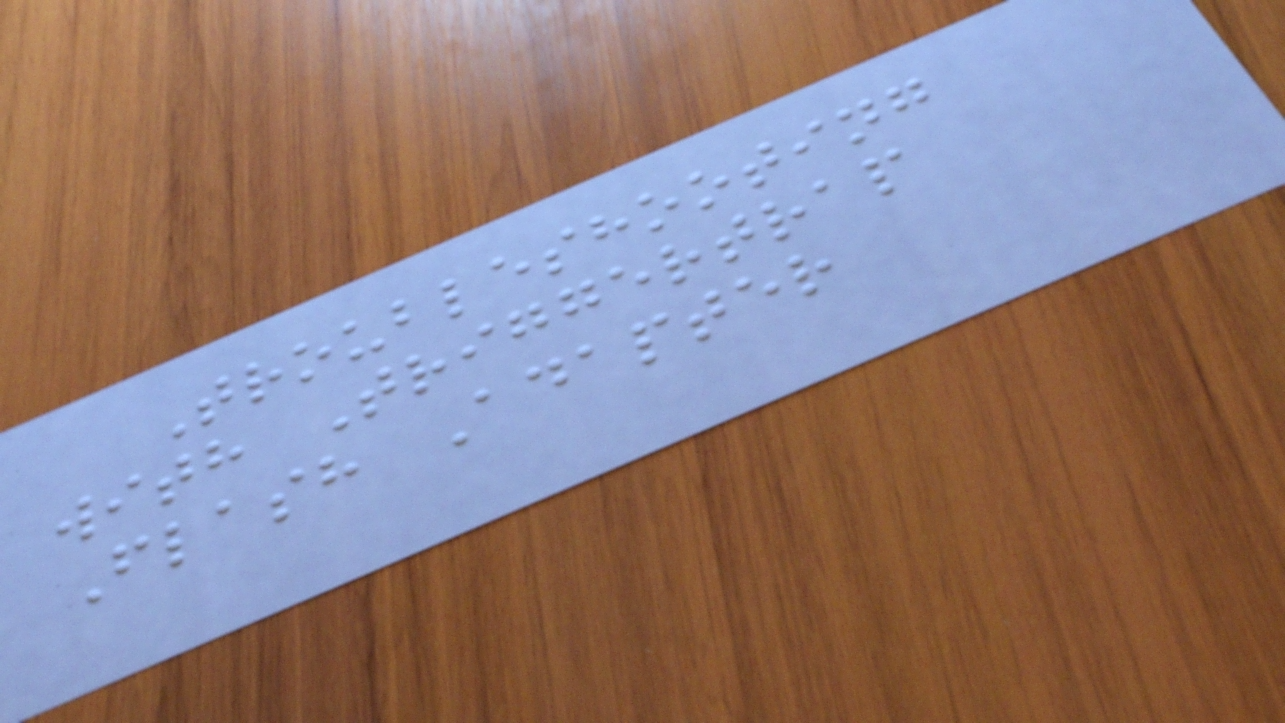Troubleshooting
with Triggertrap
Flash Adapter
